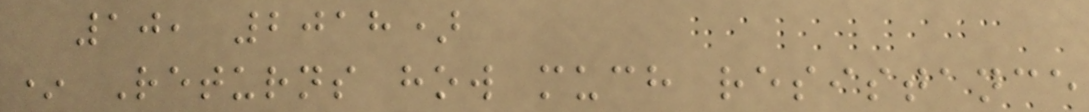10, 2018)
* Returns how much resistance
